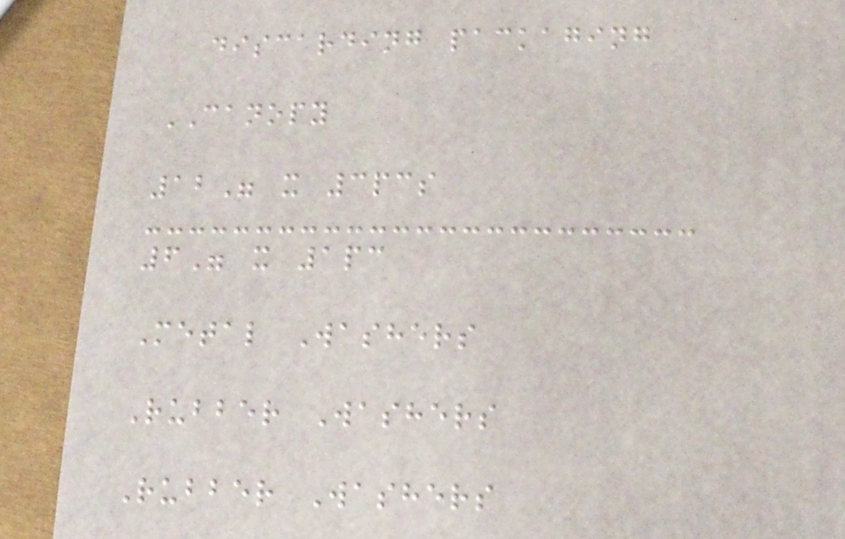discarding packaging
CANOPY
12" x 3pcs
6" x 1pc
Metal Washers
Rubber Washers
Rubber Washers
